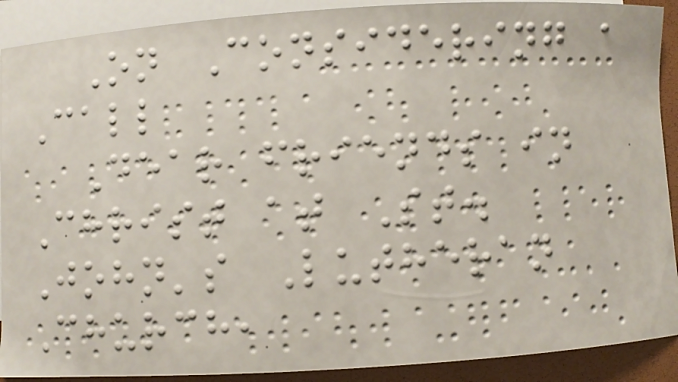On Considering a
Call
Dear friends in
Christ at St.
John's Lutheran
Church,
